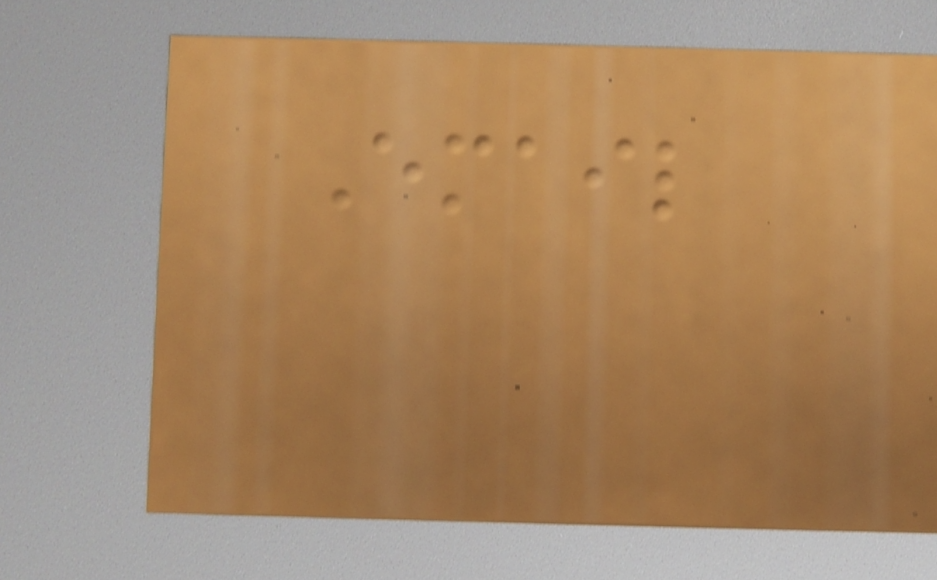Email
